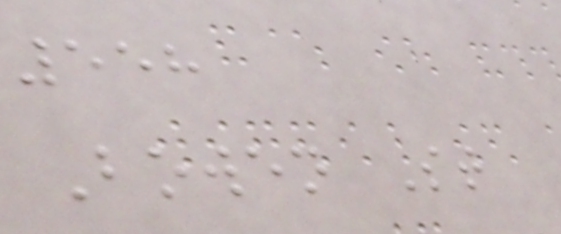558
Bowen St
